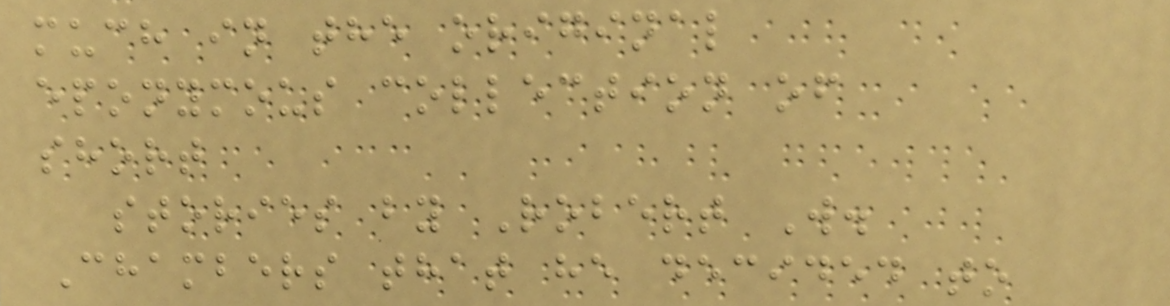much in the original
eponymous collection of
short
stories by Robert W.
Chambers that he decided to
